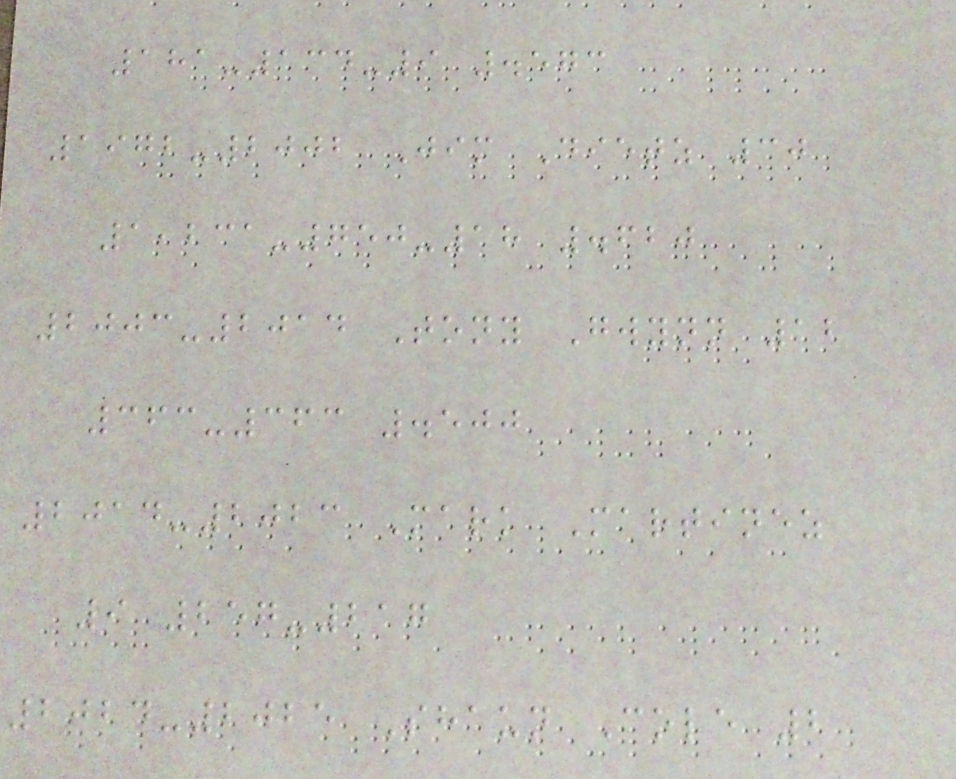181-134-9 .573
1972-2002 Jim Dietz 30
1,231-750-18 .620
2003-2014 Tony Gwynn 12
363-363 .500
2014-2023 Mark Martinez
9 257-217
2024-2025 Shaun Cole 2
